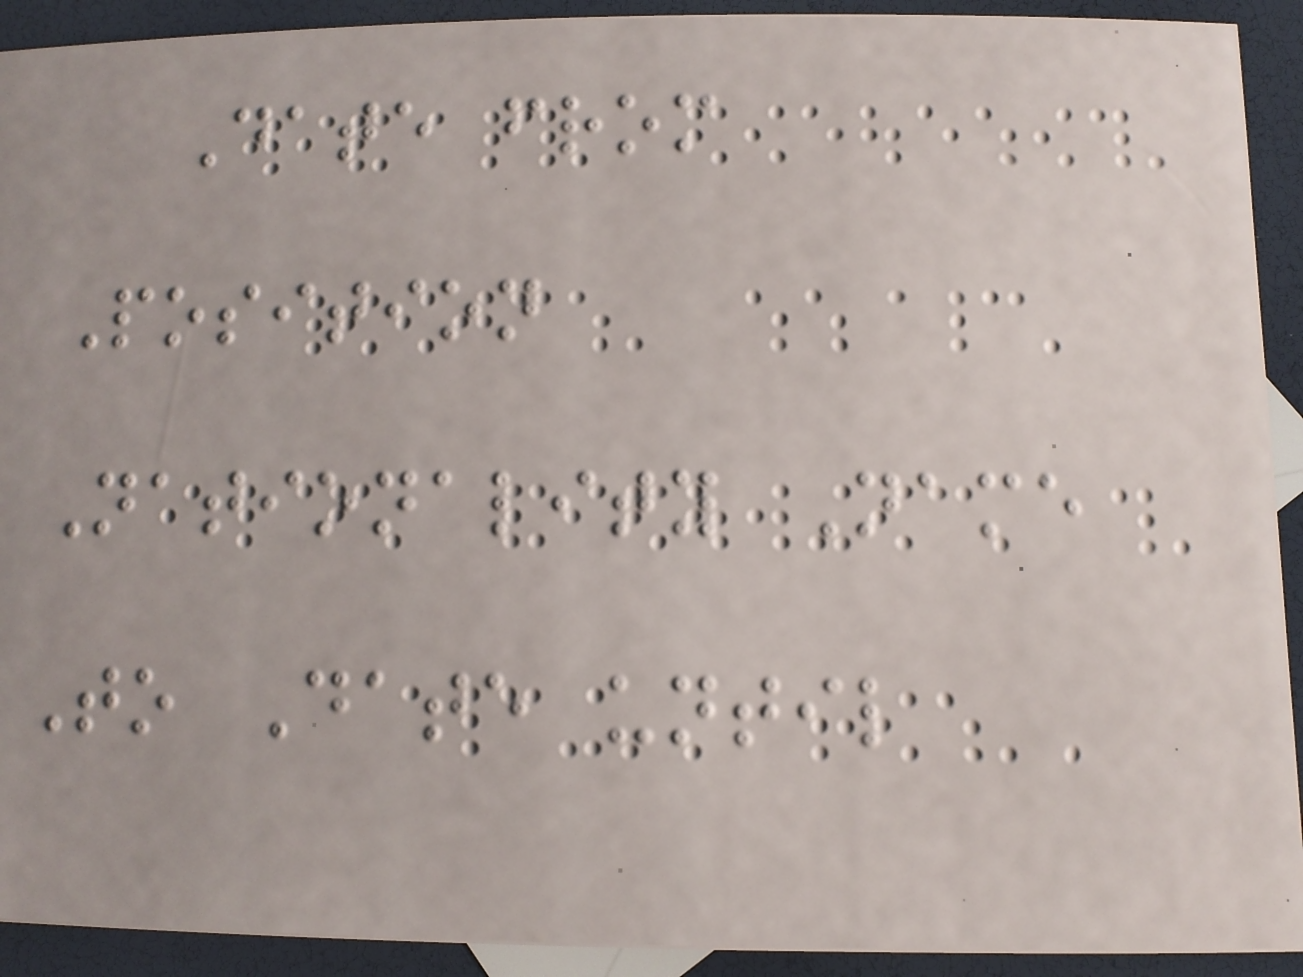Date from
Position
Nationality Name
To Date until
